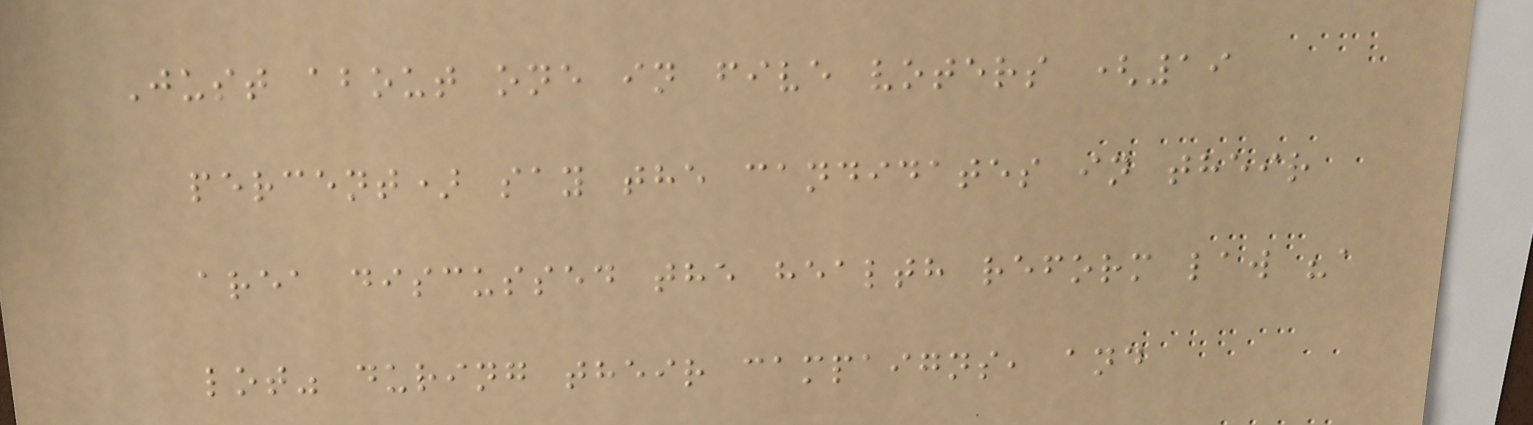Just about one in five voters (19
percent) say the candidates in their
area discussed the health reform law "a
lot" during their campaigns, and
